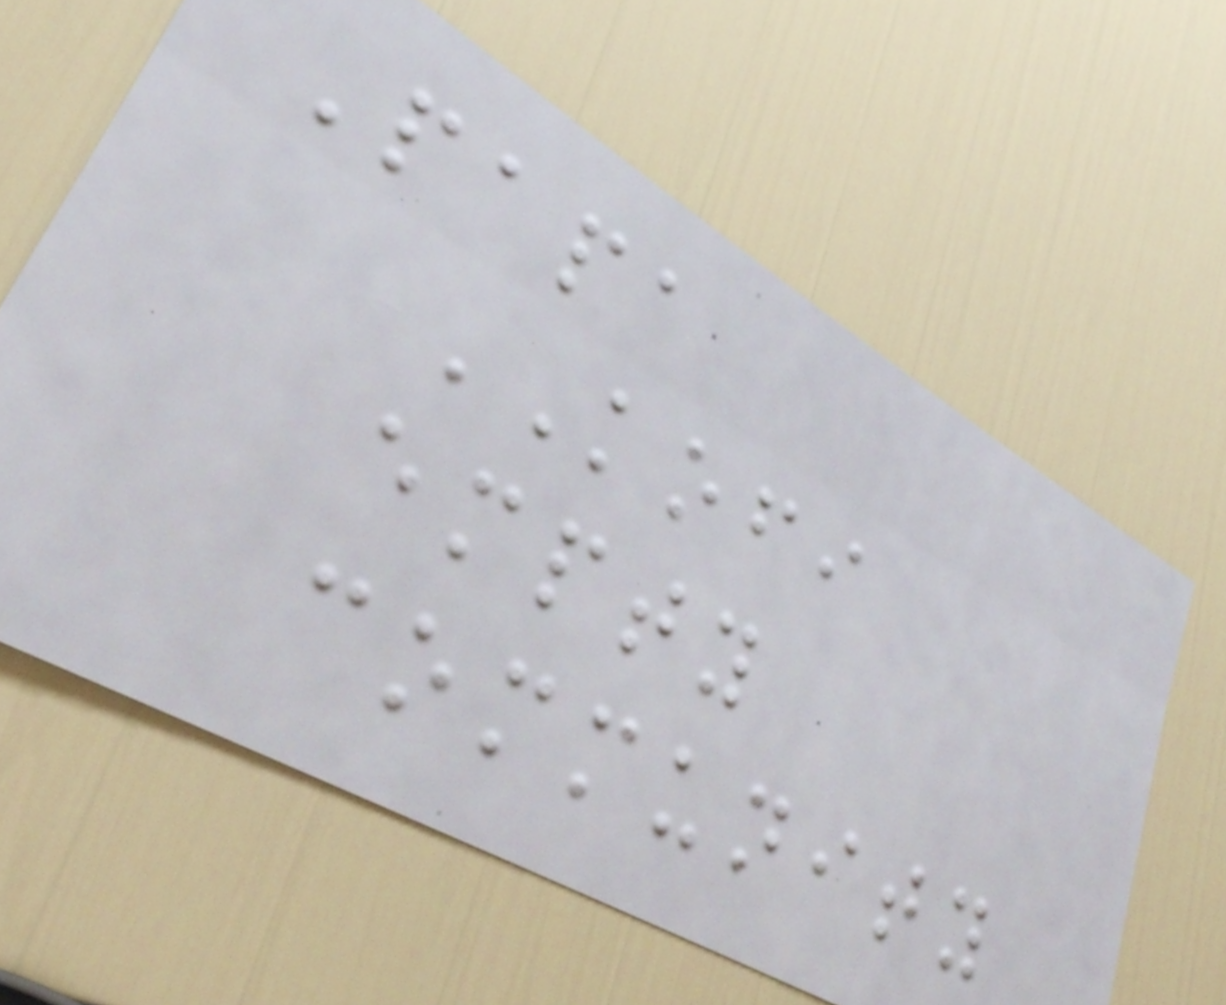Papa
KOFI
empty
community
